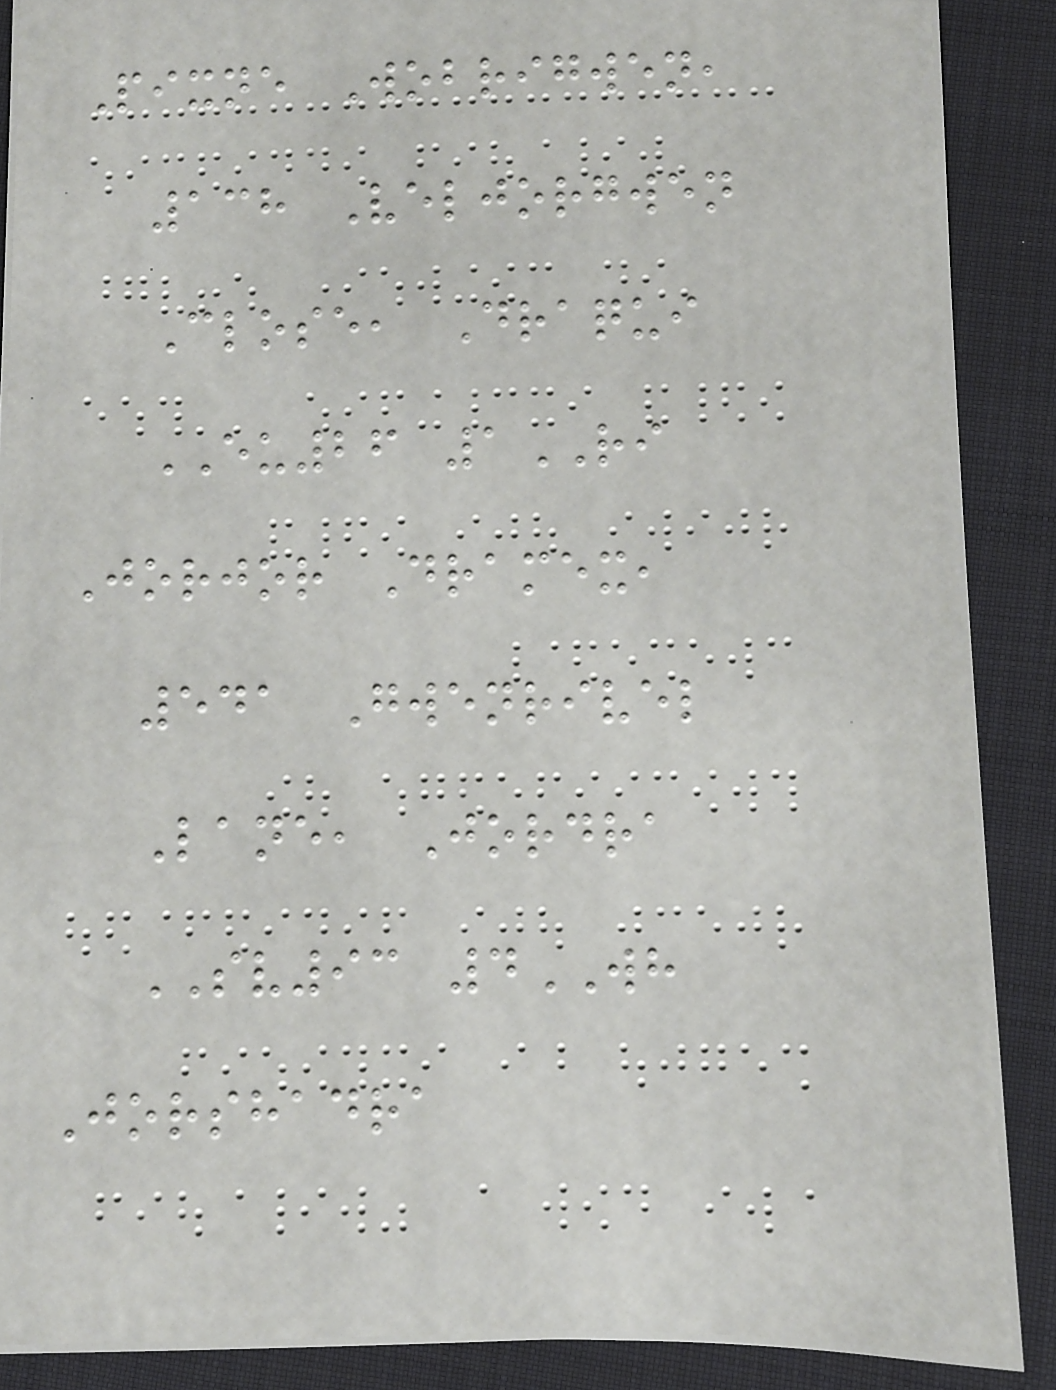Pixne Wobrigwen,
138 Veljorgwen
Close, Draqui
EU26 1RI
Jorjor Dramex,
541 Gwenrivel
Lane, Jordra
SV93 4WH
Jorshadra
